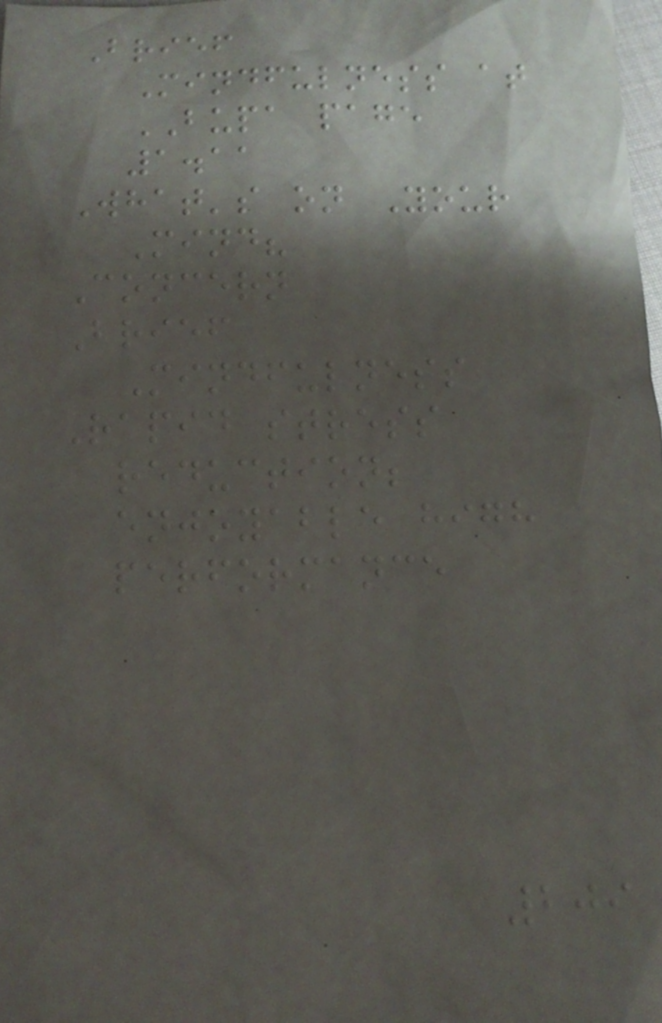Brief
Mindfulness at
BUPA page
1.11
What's on Your
Mind?
Concern
Brief
Mindfulness
Rapid stress
reduction;
enjoyable high
performance
209
